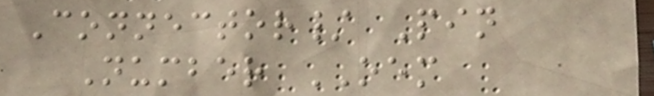Connector/ Pin
Number OEM
